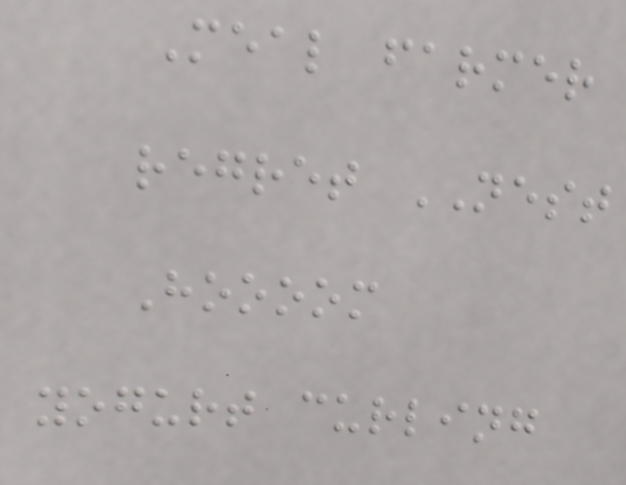Meal farmer
regret NEST
Hoooom
yogurt curling
